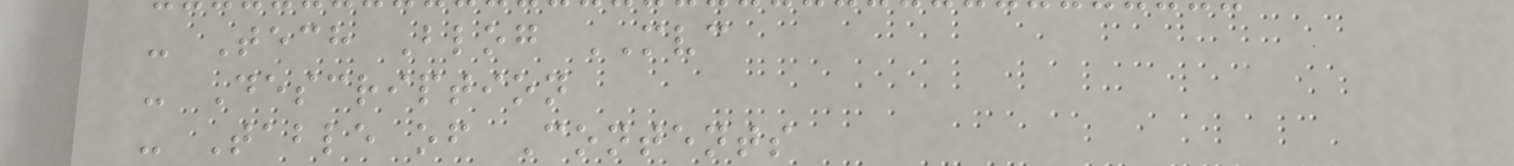- Tech Blog MVC
- Description
- Table of Contents
